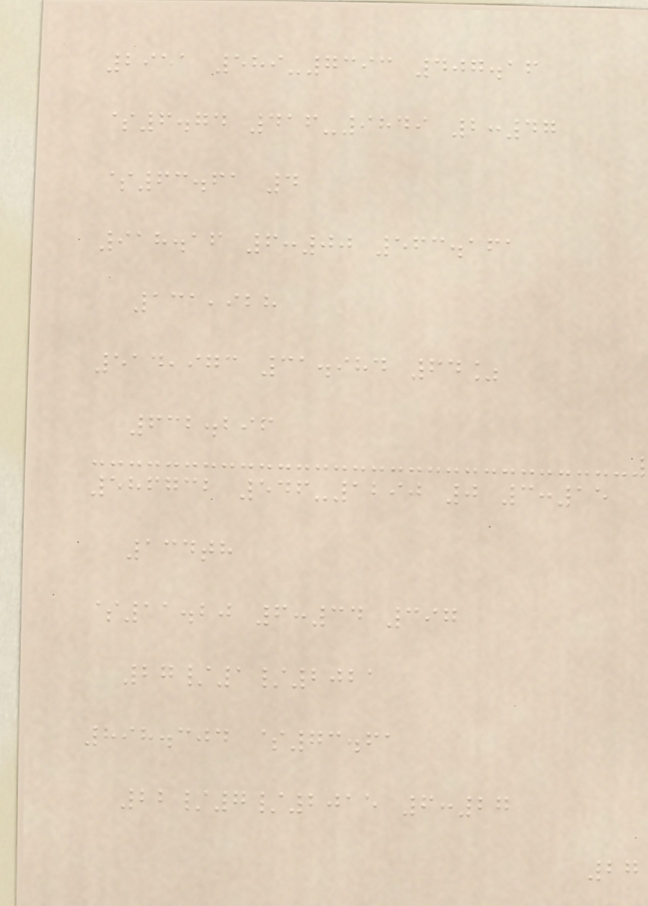2951 589-7393 407.16
$6.74 416-9849 2:47
$63.61 4
918.16 6:00 563.161
131,928
514,973 31.984 64%
632.296
586732 546-1290 0 3:15
134th
$11.20 6:34 397
27/1/2021
898.304 $73.61
22/7/2015 6:27
27
